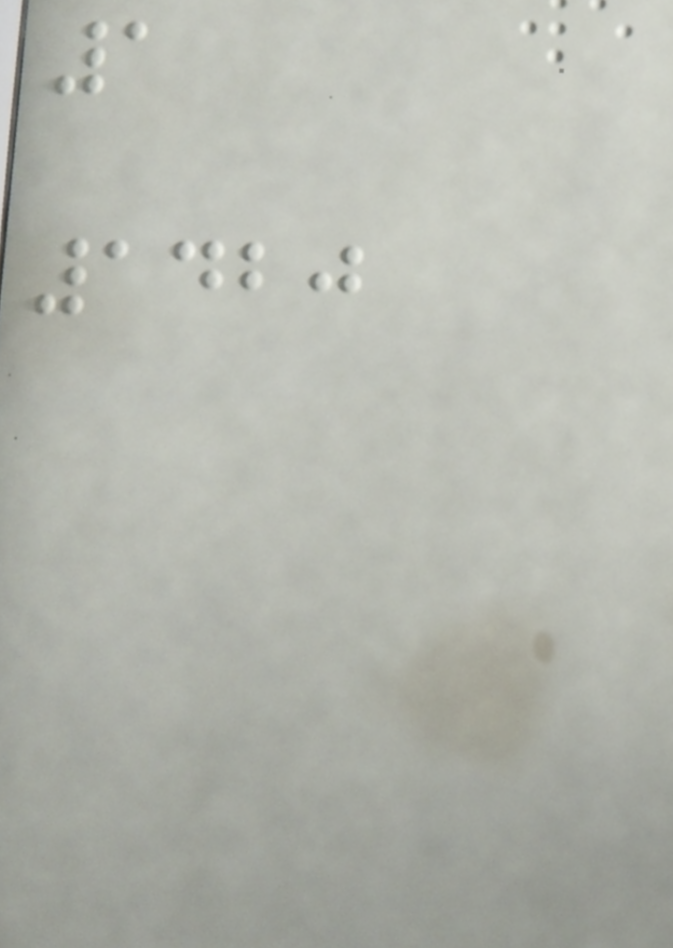1
1420
